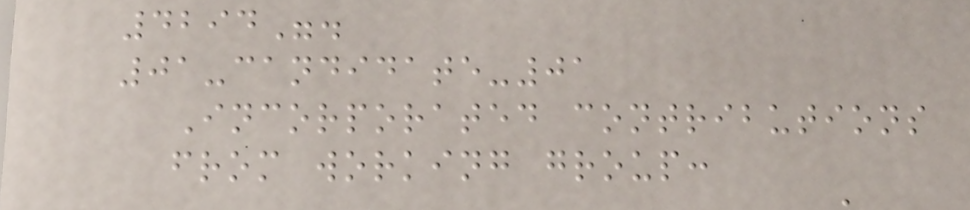4294".
01-candidate-01
Incorporated contributions
from working group:
